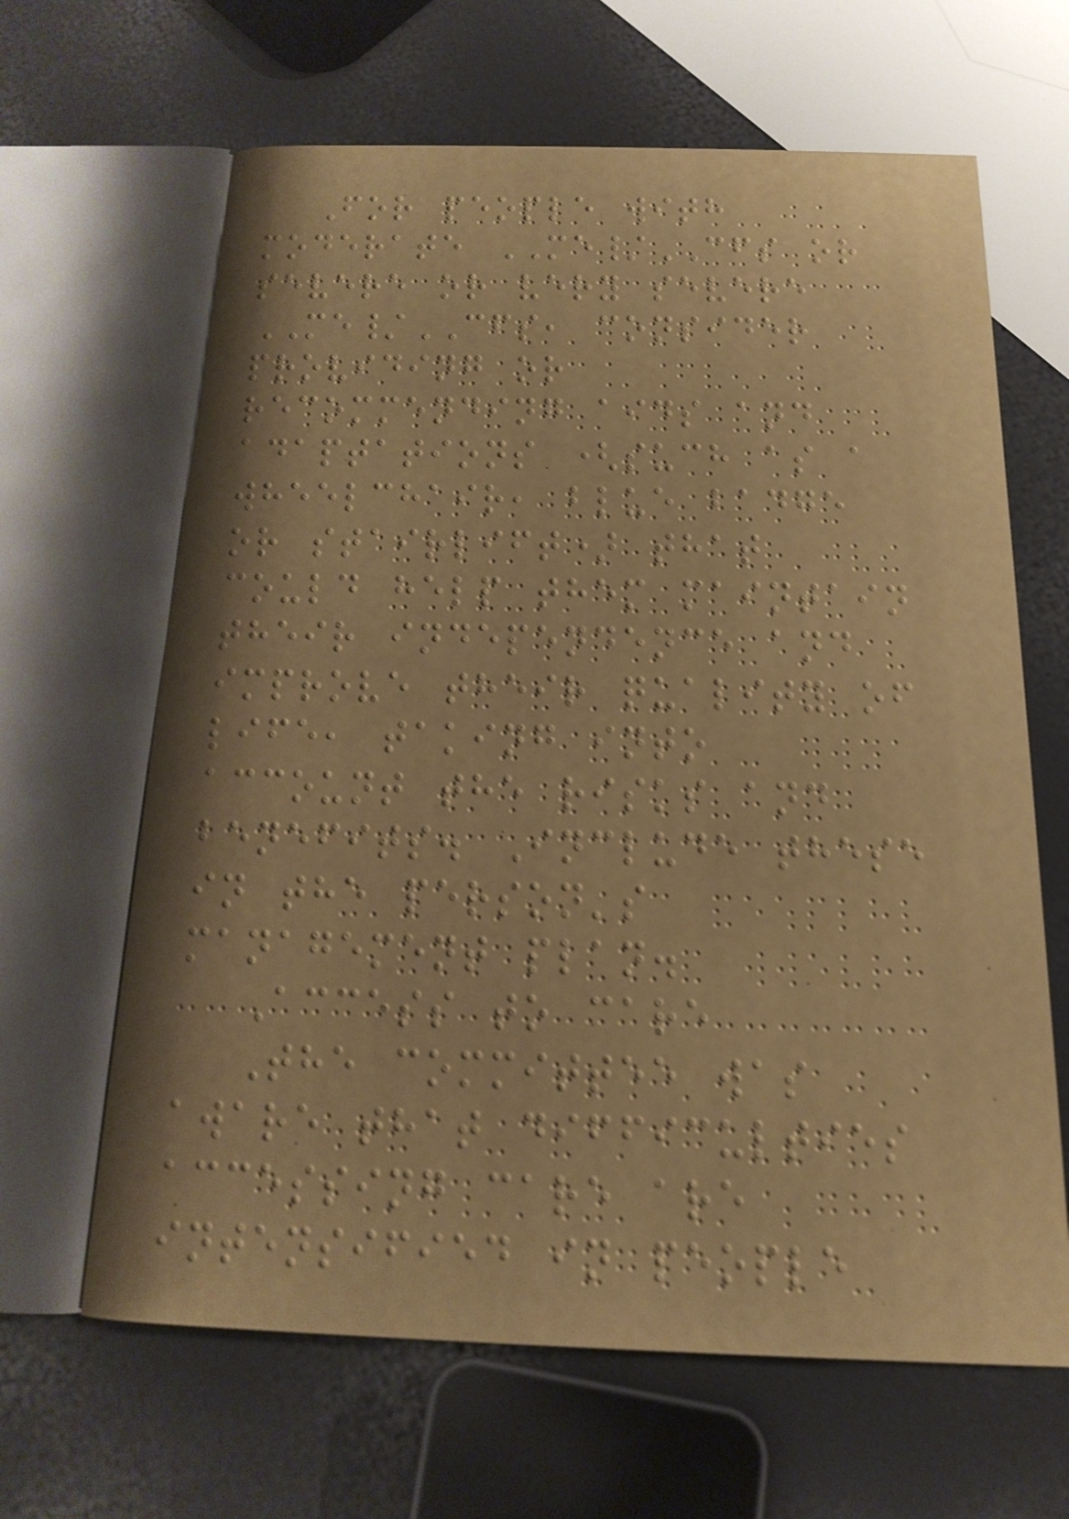For people with
moderate ME/CFS or
severe or very severe
ME/CFS, consider
providing or
recommending aids and
adaptations (such as a
wheelchair, blue badge
or stairlift) that
could help them maintain
their independence and
improve their quality of
life, taking into
account the risks and
benefits. Include these
in the person's
management plan.
Access to care
The committee was
aware that difficulties
accessing care are
intensified in people
